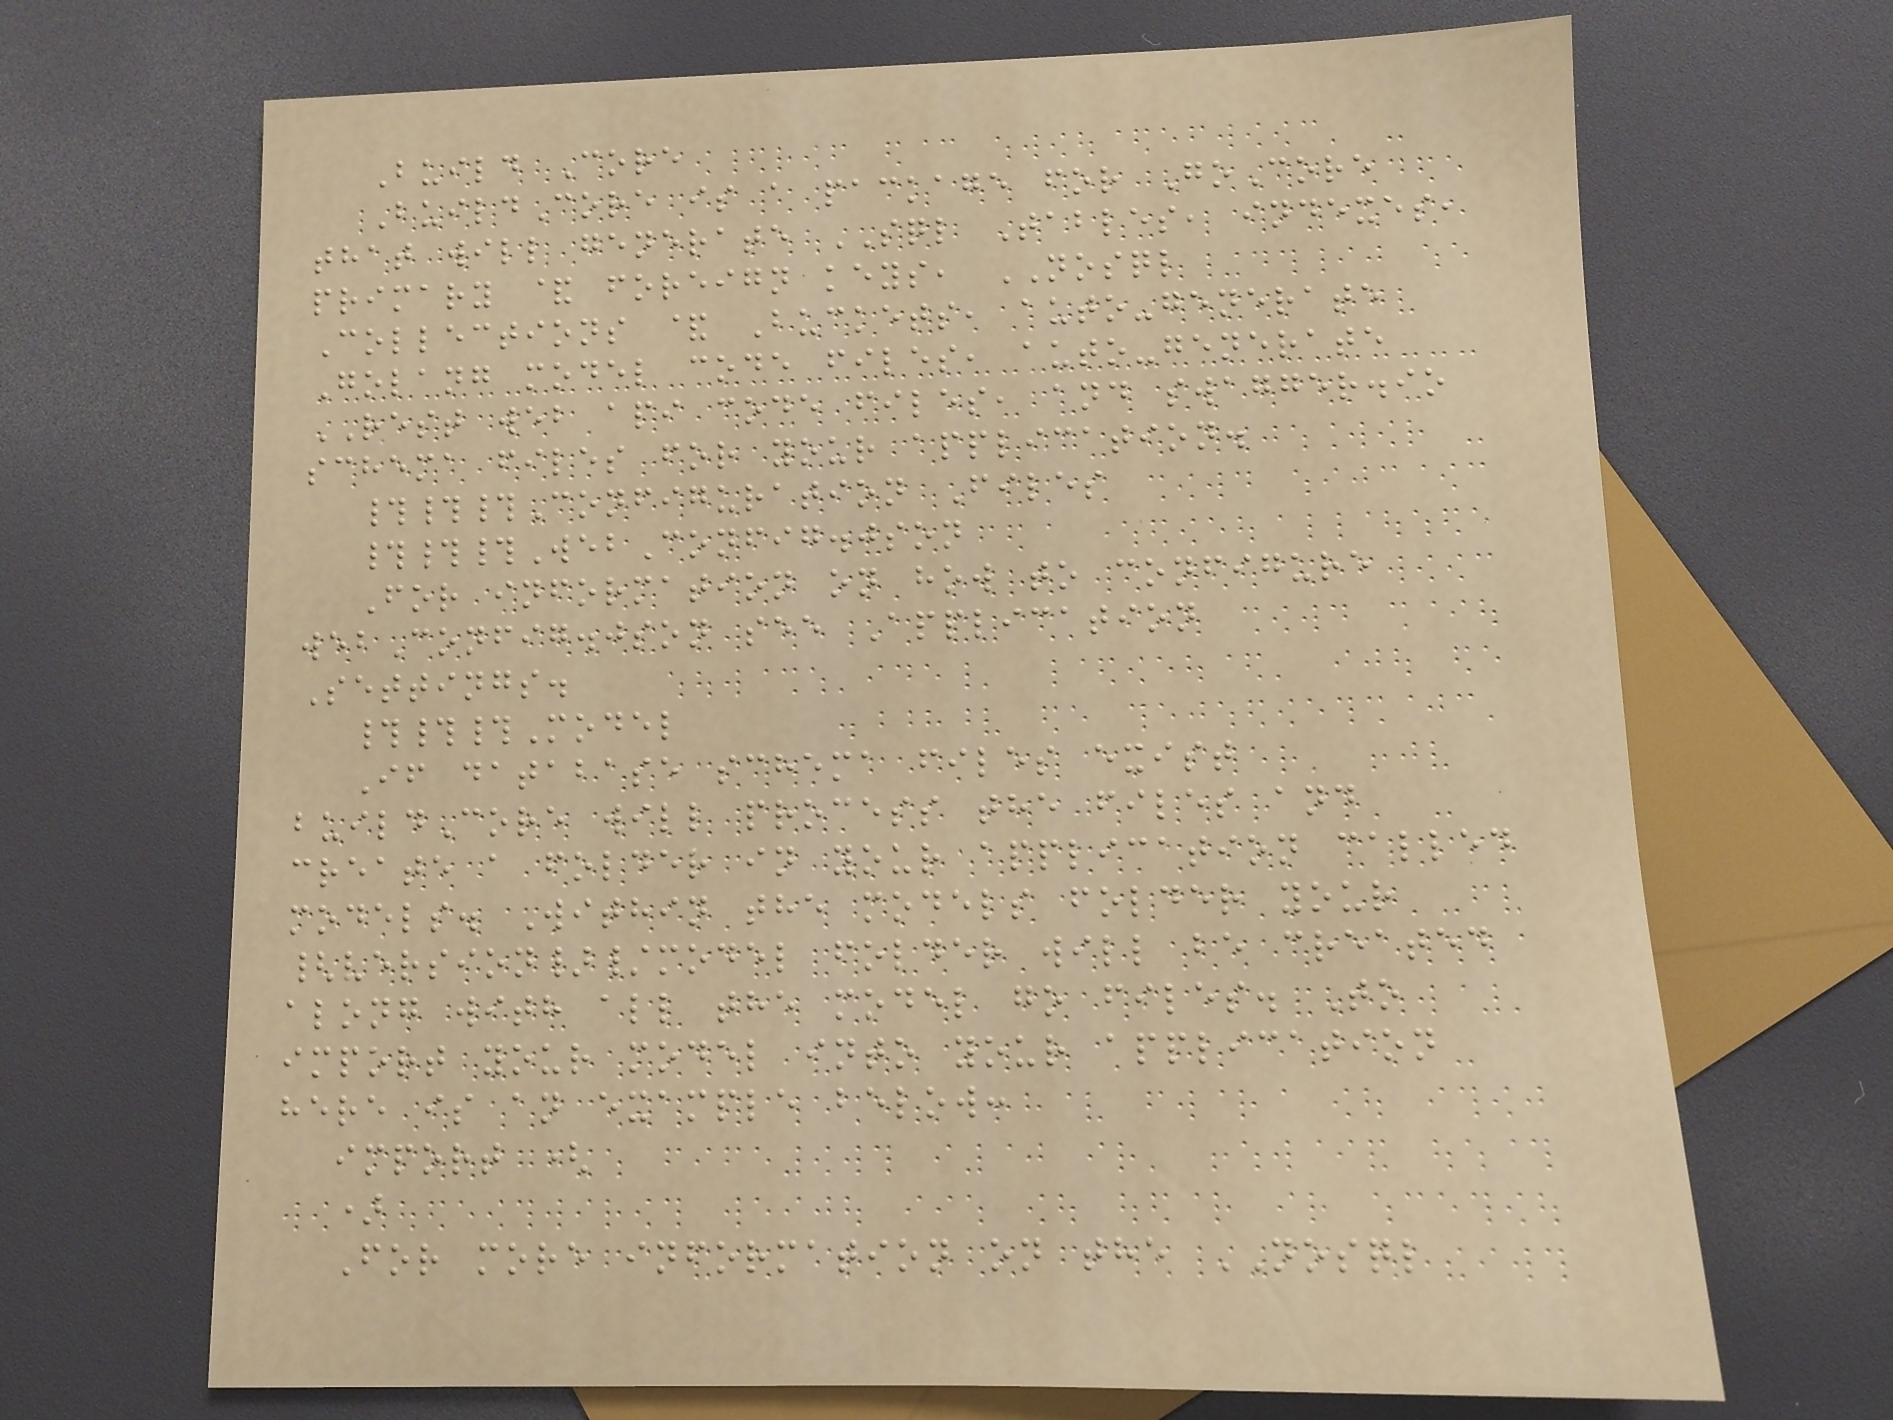Build Core
BuildCore is a package for GoCore
that will generate SQL Tables, indexes,
primary & foreign keys, NOSQL
Collections & Buckets, auto-generate
Golang model code files, auto-generate
REST web api code files, and swagger.io
schema files for your application.
###Configuration Files
###WebConfig.json
For information on how to configure
webConfig.json see Application
Settings.
###Model
If database schema files exist
buildCore will process the files and
create a folder in your application called
models. Within the models folder your
{version}/model folder will be created
along with all the model go files. To
import your model into your application
here is an example below:
import (
)
For more information on the NOSQL
